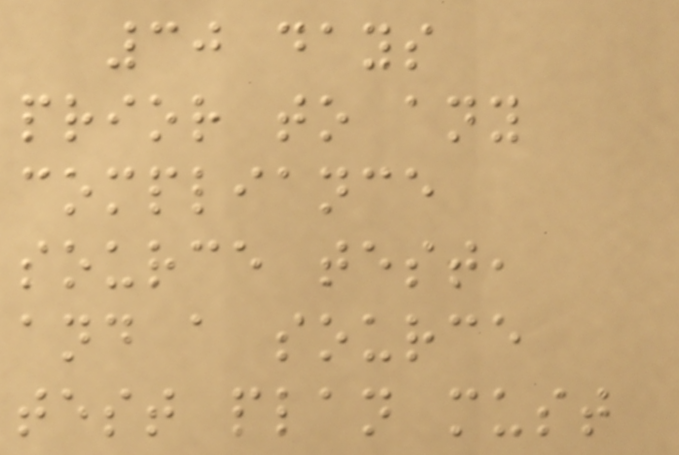30 days
prior to any
compliance
source test,
and a source
test plan must
